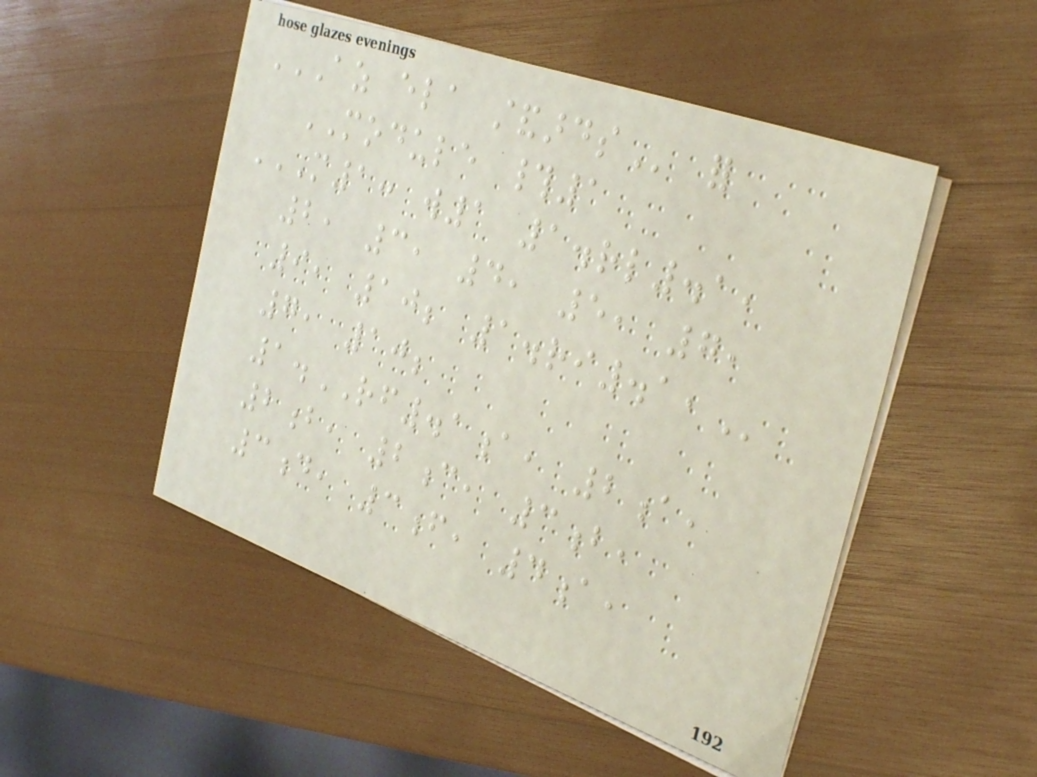AZ ELA STANDARDS for
MODULE #1
M1: W1 1.RL.1,
2, 3, 4, 5, 7,
9, 10; 1.RI.1,
7, 10;
1.RF.1a, 2a,
2b, 2c, 3b,
3d, 3f, 4a,
